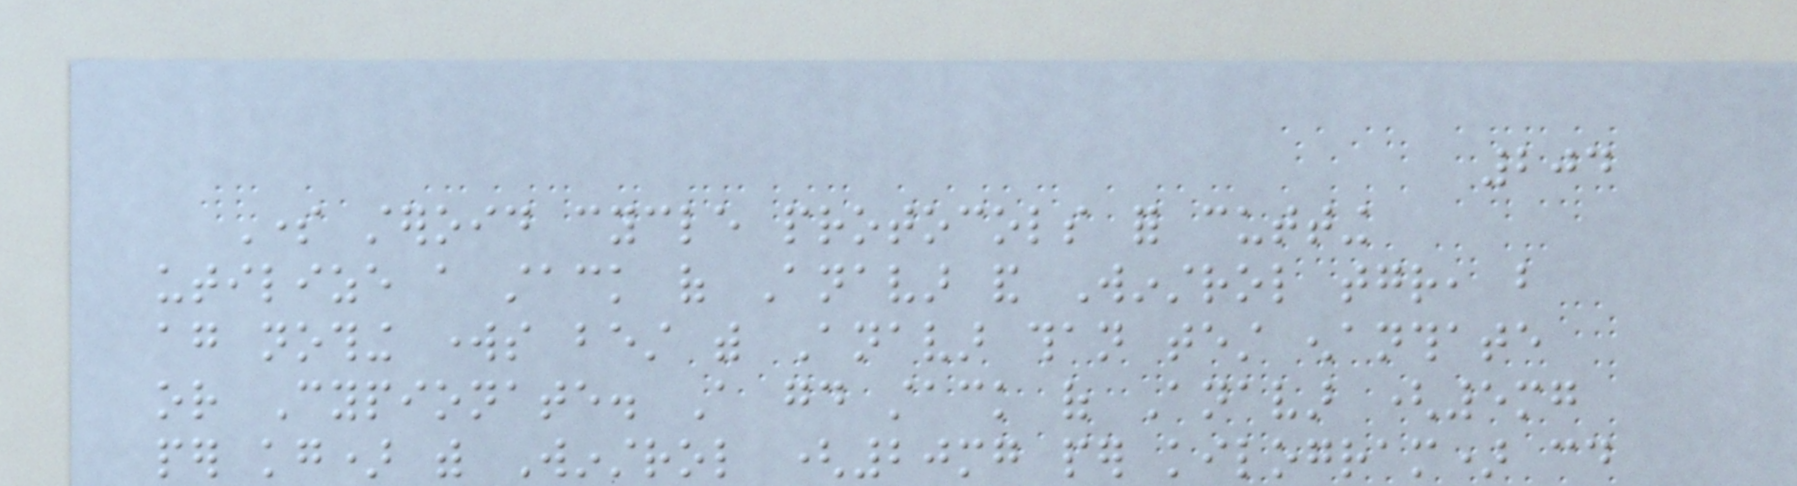204
Some steroid cycle protocols for cutting
utilize a stack of Anavar and Winstrol together, but
again nothing works best with Anavar than test enanthate
or Cypionate. A good stack of Anavar (5mg
per kg) with Winstrol (20mg per kilogram) could
